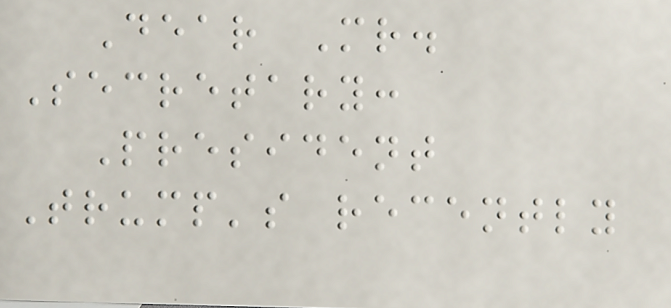Dear Mr.
Secretary:
President
Trump's recently
